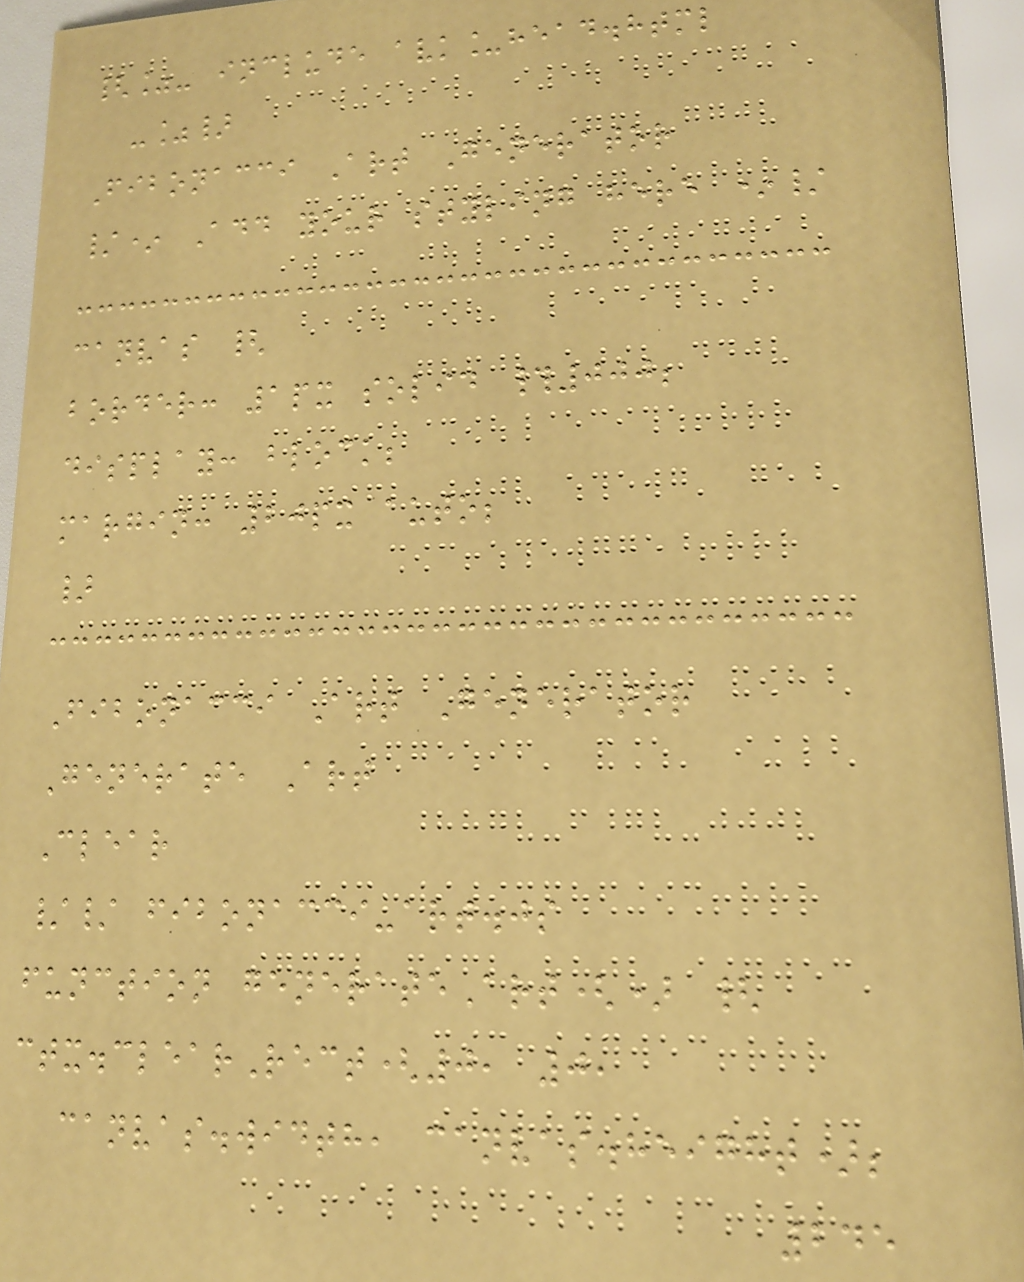{%- include avk_head.html
-%}
Fibonacci Art Generator
/* Add your styling here */
canvas {
border: 1px solid #000;
display: block;
margin: 20px auto;
}
Fibonacci Art Generator
Generate Art
Clear
// fibonacci-art.js
function generateArt() {
ctx.clearRect(0, 0,
canvas.width, canvas.height);
245
